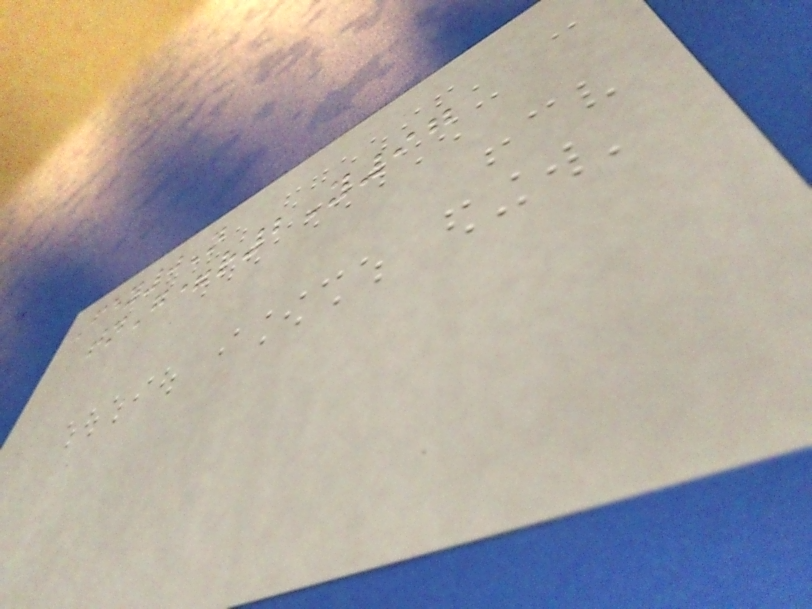Fey0N
tnG=r2Y97
